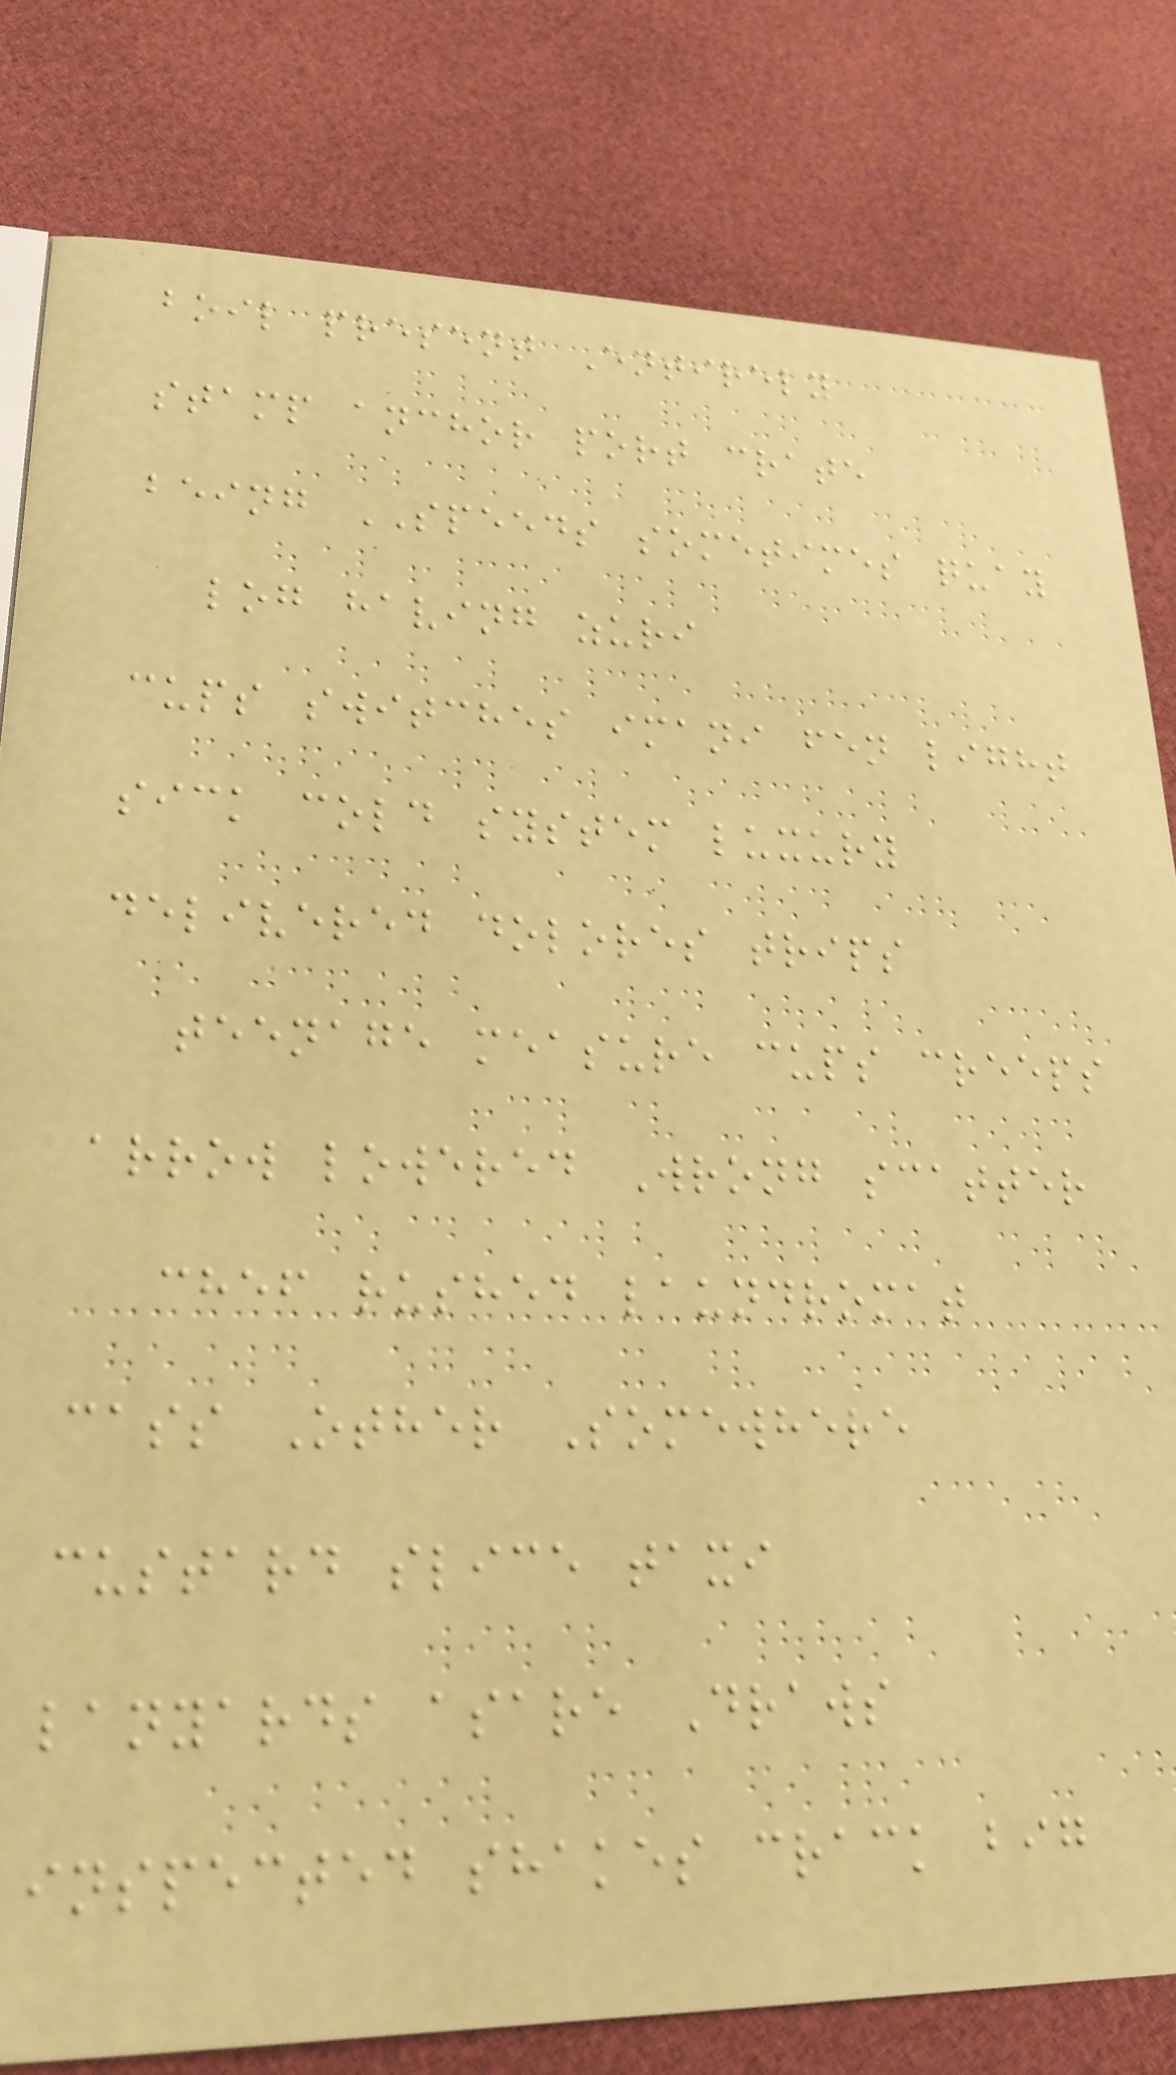boil present Entirely
stamp anchor port crate
being SPEEDS sometimes quay
log having zuri
cups switches imani fen light
sick cold system luxury
delivered dolores trips
teenage measure cups creeps
arrow lowered Wrong scatter
chef rushed laundromat
cass Other Somewhere
custard slice taxi
lanyards asare Draws
inspected shakes crack big
